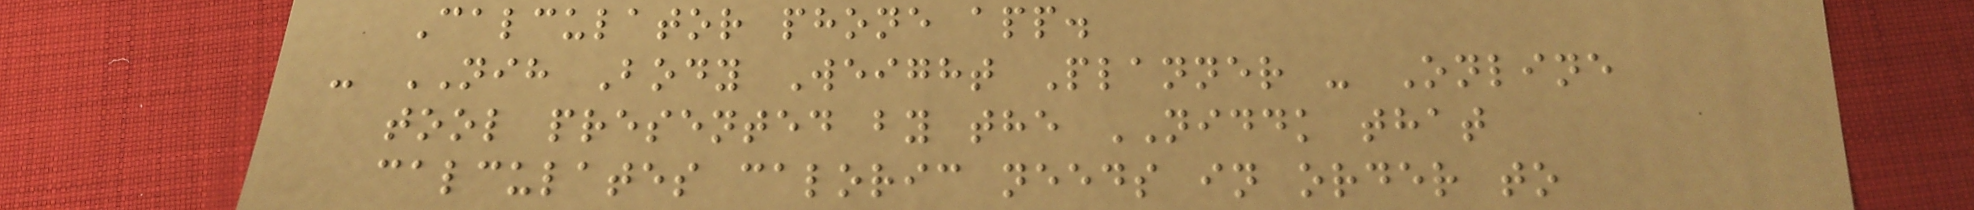Calculator phone app.
- NIH Body Weight Planner - Online
tool presented by the NIDDK that
calculates caloric needs in order to
